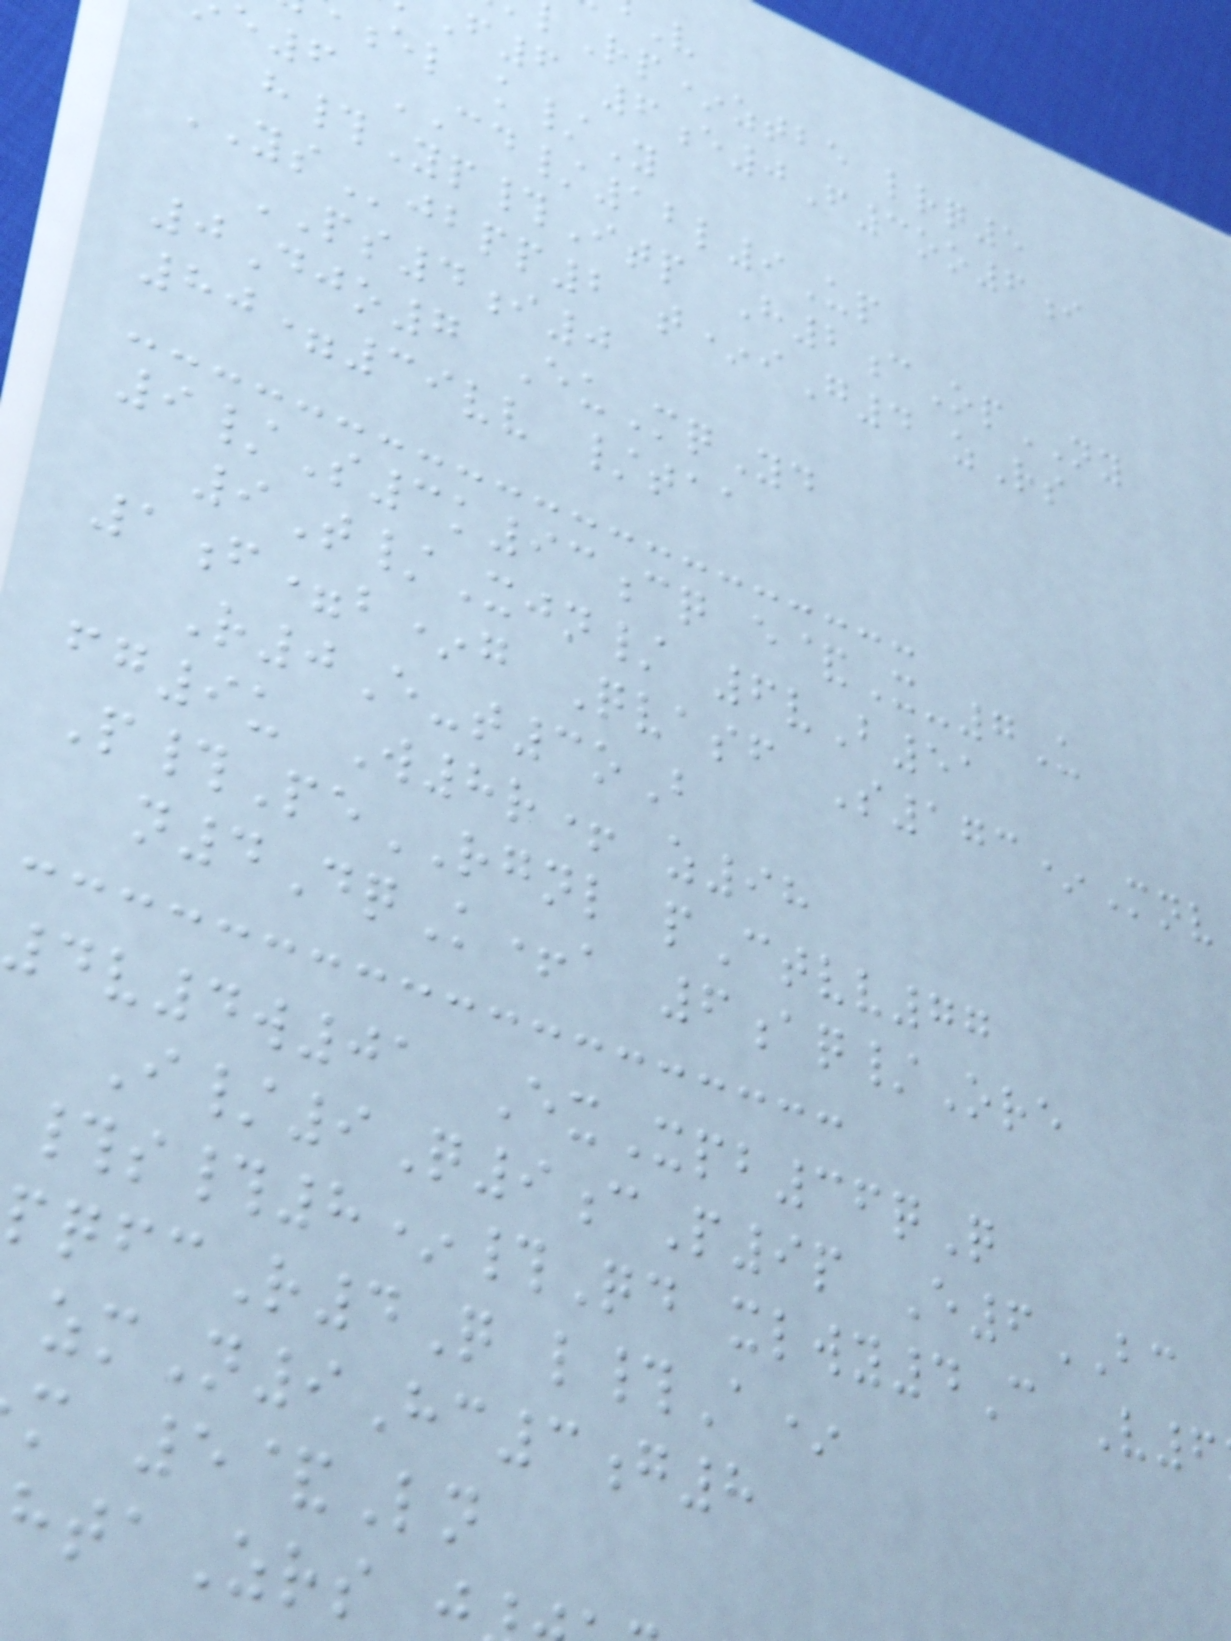Rp*ztbe lrq5
f6 6e0F3oo6i
el k/Y
e6 CD/12l9Up
h#Yp#Itp H2cOpNY
YSjbpp2 t*iG4 zRs
PS4i0
0Djo7 EuMqYd
80=39vv /taa
9/S3k93cq e&X-7U
9T/Xjn/ 6vB51
1f=b*g Qvasf S173*Mnv
R0E-t3oB
fg9u W8r+ z98
P#PeRGNL pCtvv77
n4DqK+a 6aq/Ore
4v4w01 ExXpb36qQ
I/9Q9cP9p E6BC
#s#8*#Qd xlwy4C V6
qfcR4Q l#A*
zmN9Hc3g8
m 5&Ln
